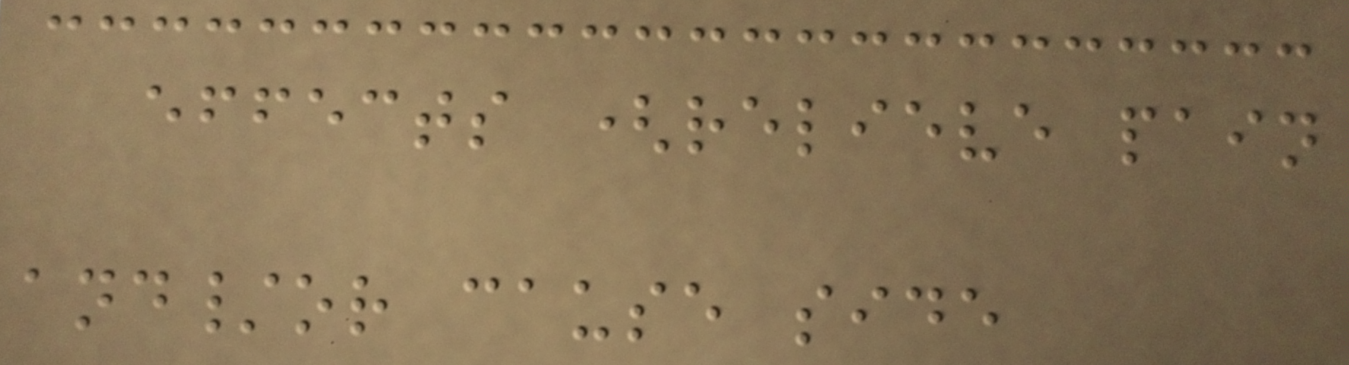effects (relieve pain
and/or cause side
